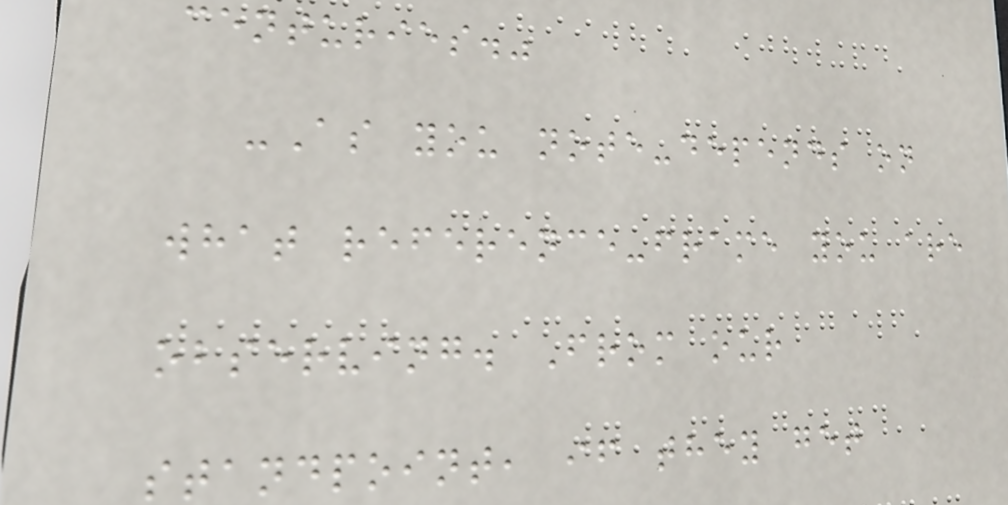centuries."
-As you note-depends on
what reference-frame you are
observing. From our
standpoint, if they get
